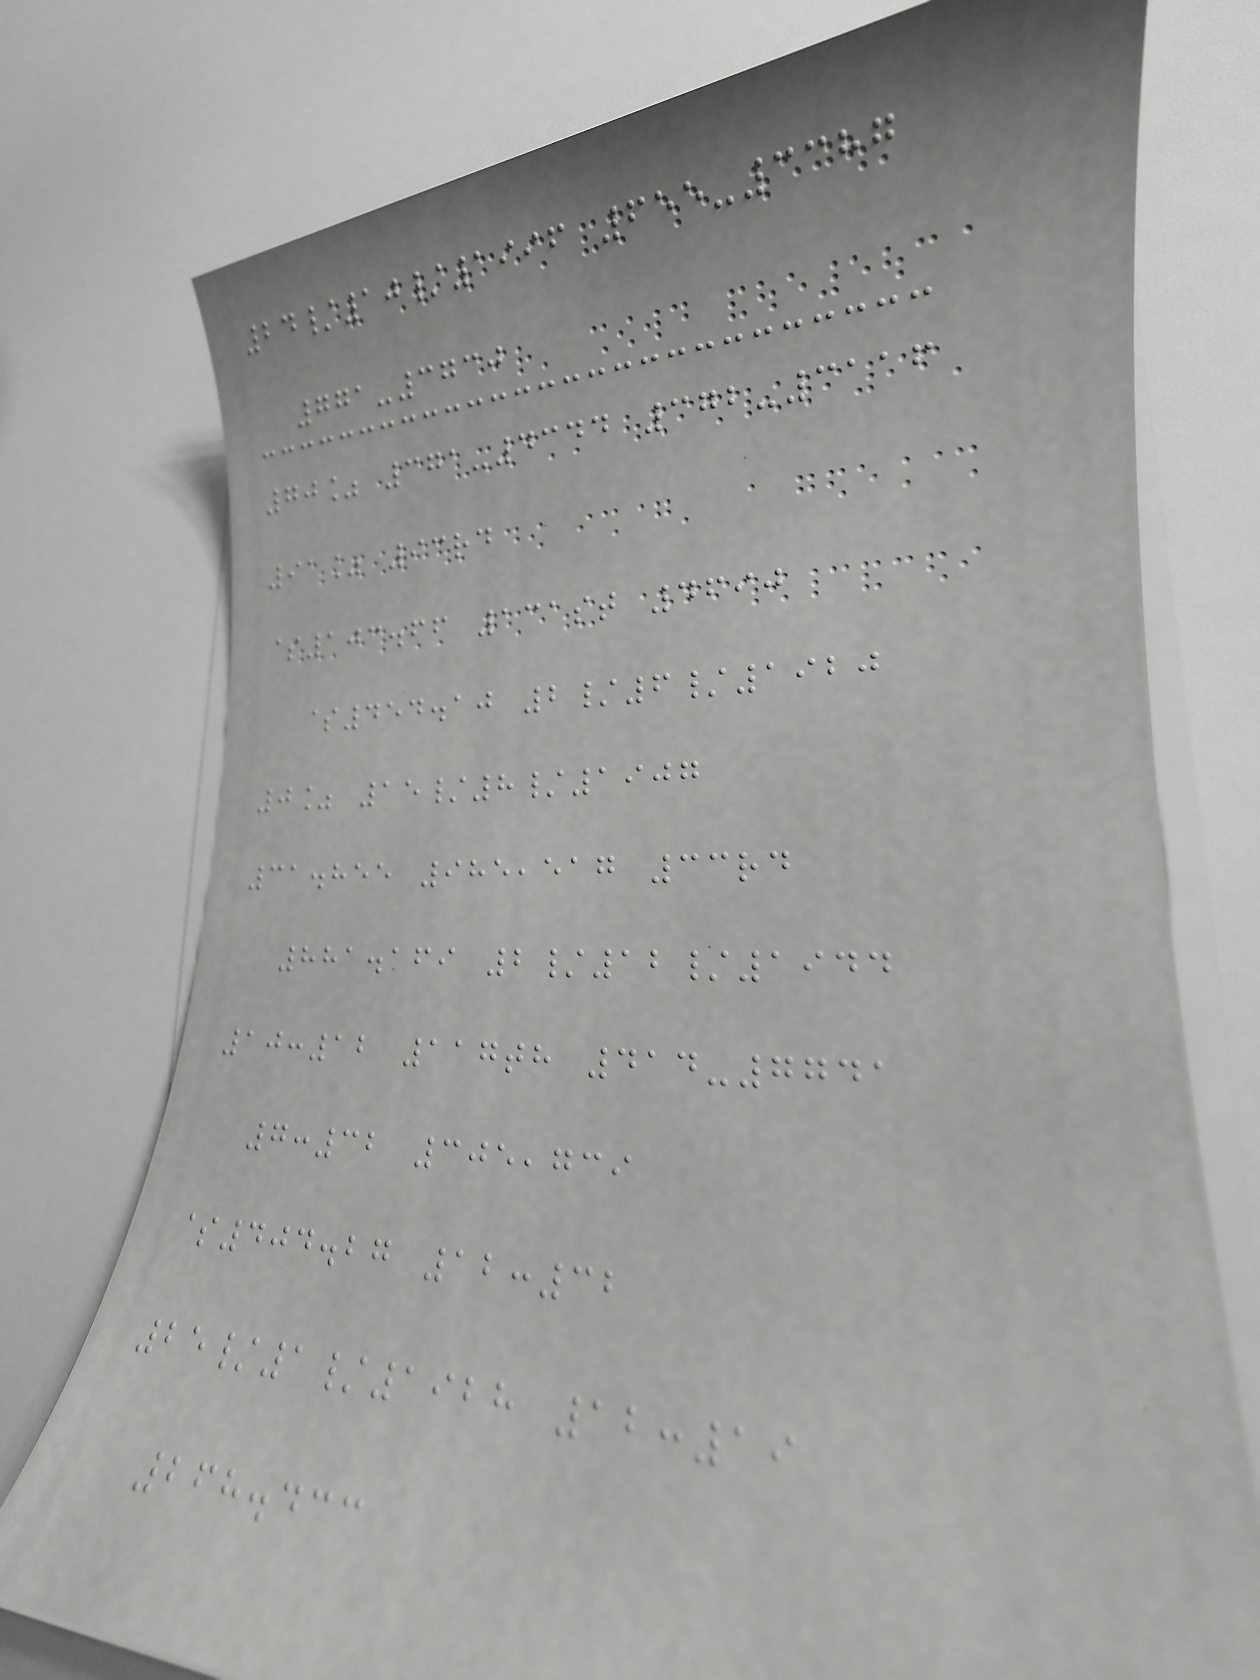24/10/1996 655-3387
771-3730
70% 371-4344 372-3116
91% 93rd
$103.66 131st 4690
$454.10 2/6/1920
0% 15/8/1907
31.855 985,517 33rd
881.169 2/12/1944
10:12 117th 414-7741
7:32 305,739
$404.27 12:32
25/1/1928 12:19
268.433
